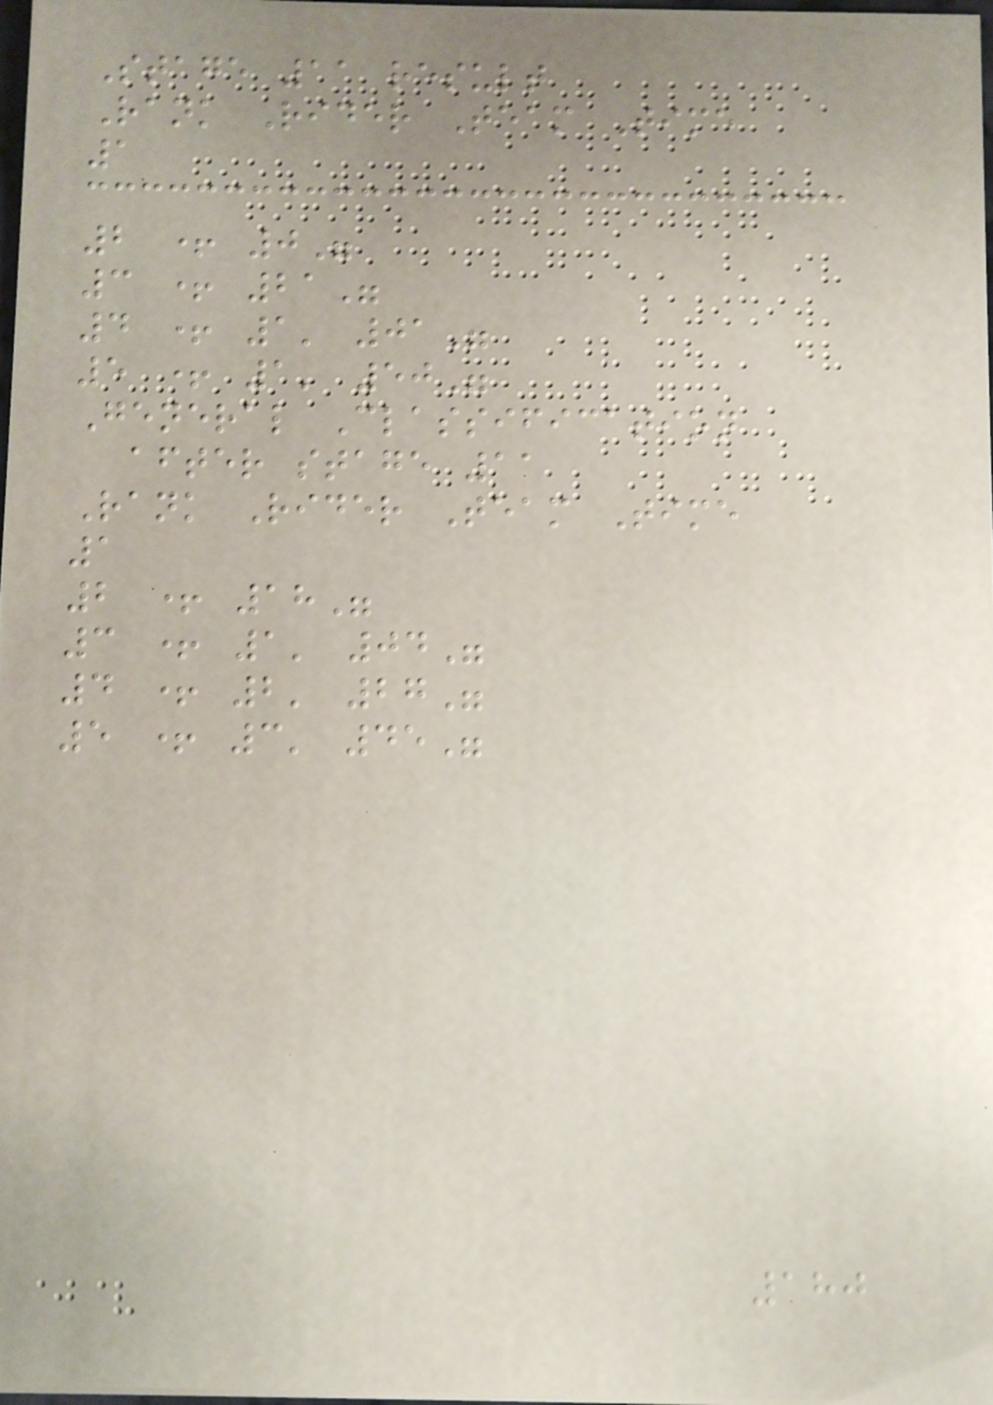Stage 11 result
Rank Rider Team Time
1
2 + 0"
3 + 21"
4 + 1' 01"
5 + 1' 50"
General Classification
after stage 11
Rank Rider Team Time
1
2 + 18"
3 + 1' 04"
4 + 2' 27"
5 + 3' 45"
180
